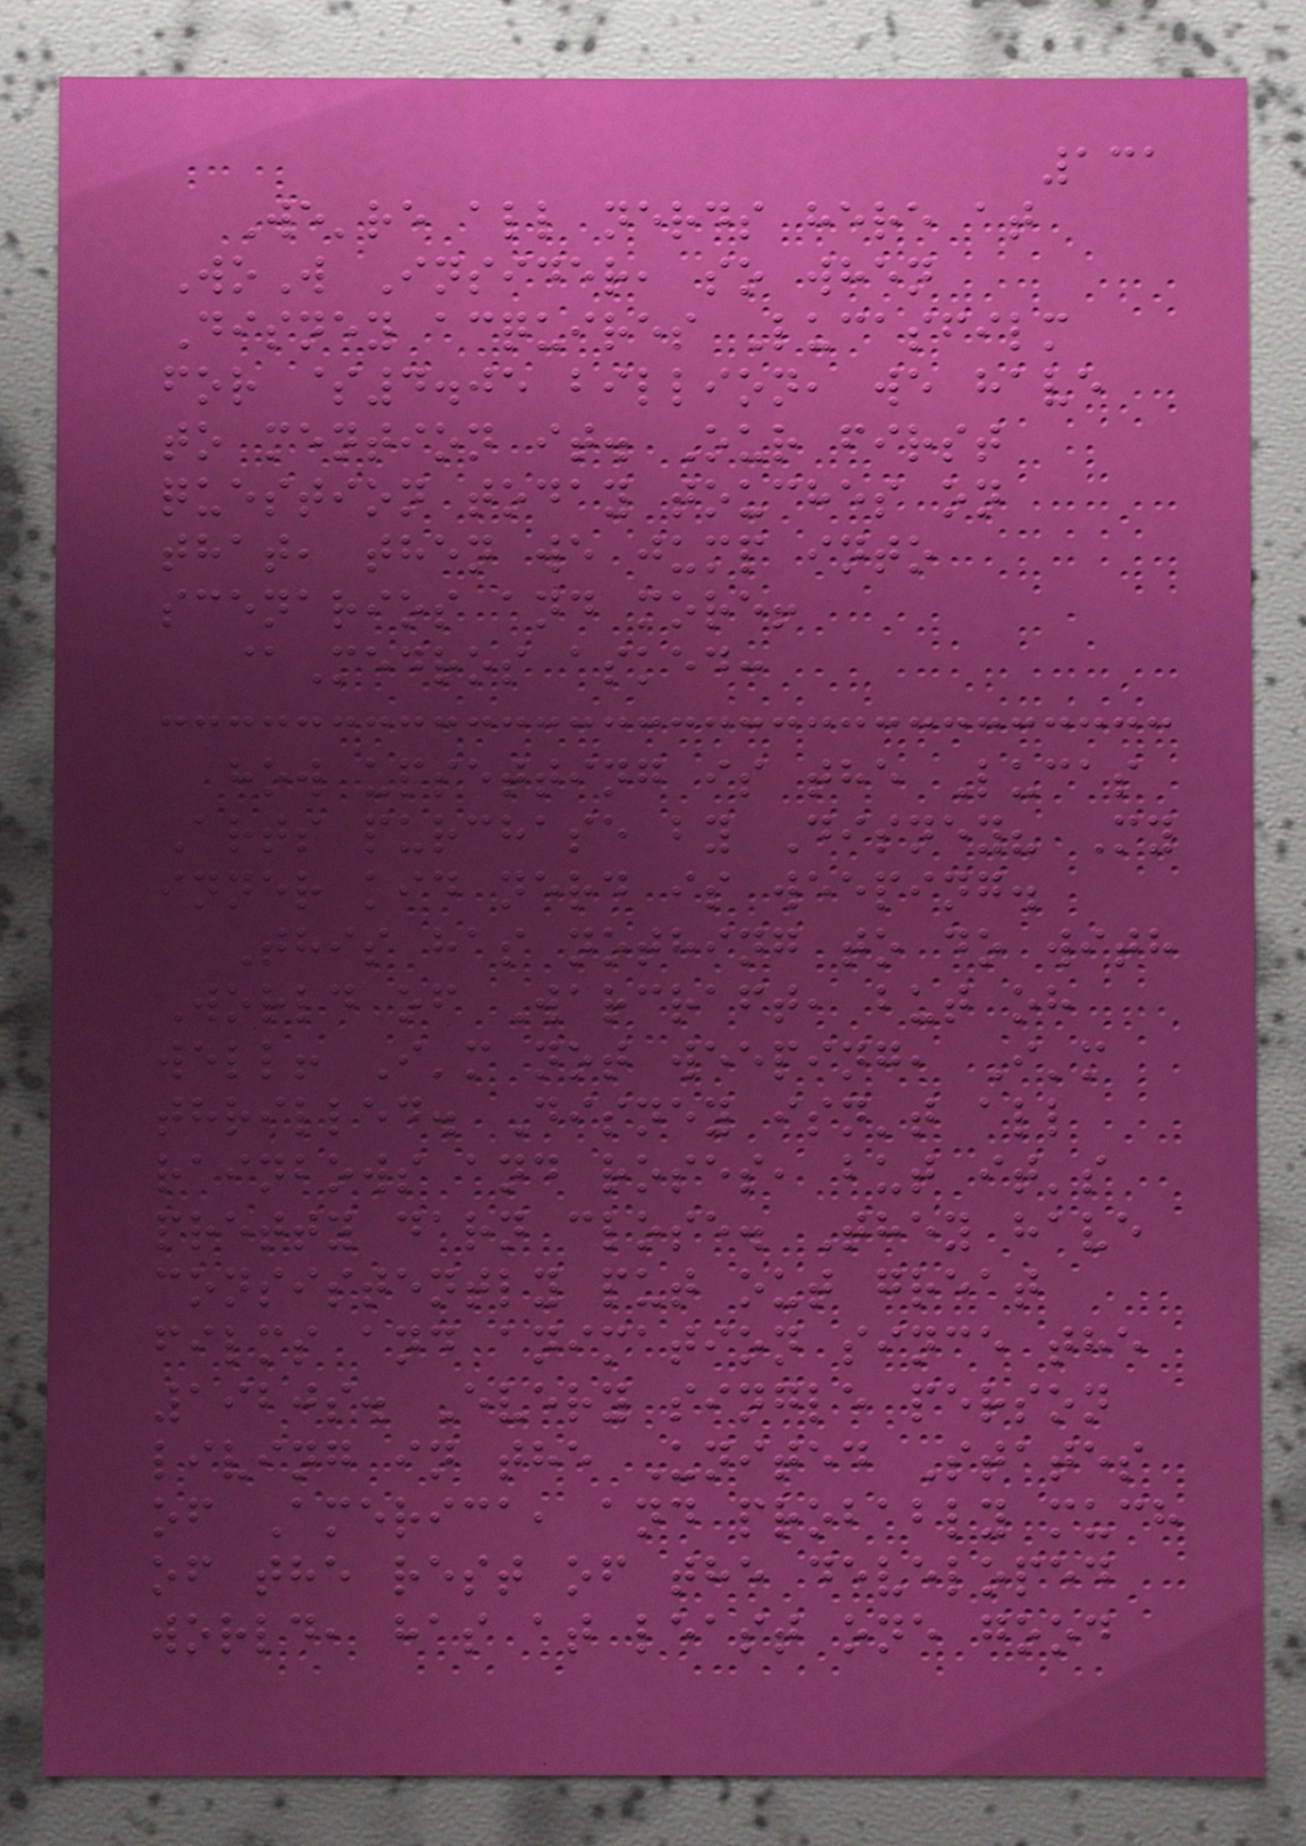131
We're all nerds here at
WoW Insider, so when
Disney acquires Lucasfilm
for $4.05 billion, we have
to mention it. Our first
question today touches on
that, then we jump into
scenarios and more!
@Medros asked:
how upsetting is the Lucas
Arts purchase by Disney? My
inner kid nerd is weeping.
This has nothing to do with
World of Warcraft, but oh
well! I'm not weeping, I'm
thrilled. Disney isn't all
rainbows and roses, but it's
pretty darn close. They have
consistently put out great
films and animation since the
1920s. Every single person
living in the United States
of America, and probably much
of the rest of the developed
world, has at least one good
